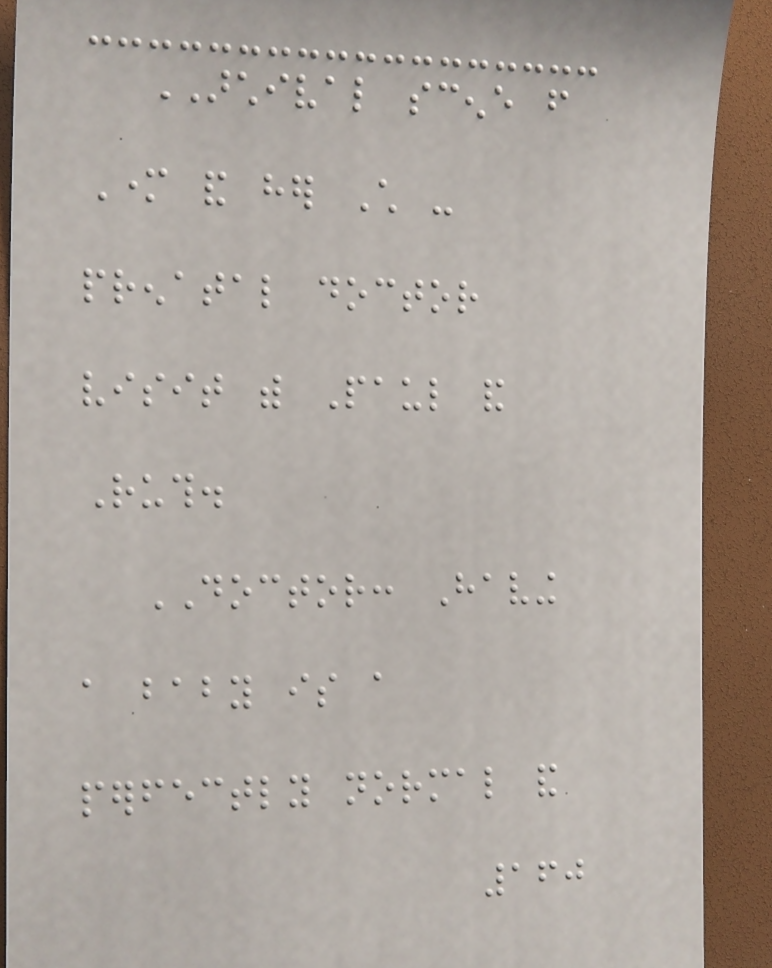ARCHIVAL scene from
Mother and her Child -
prenatal doctor
visit with Paul and
Ruth.
DOCTOR: Having
a baby is a
perfectly normal and
160
